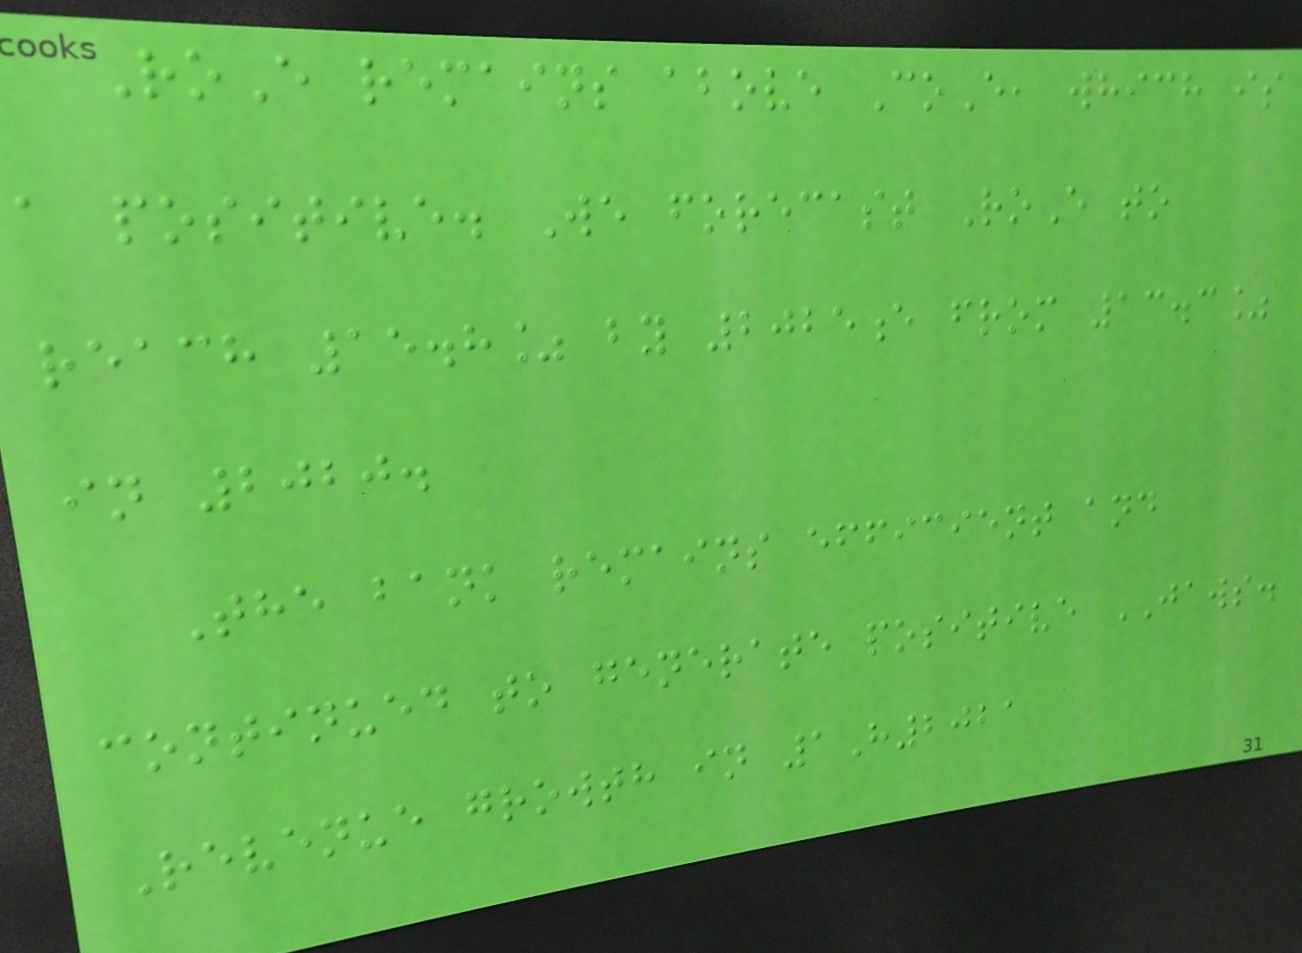RoE remains above CoE, which is
a positive. We forecast RoE to
reach 15.8% by 2025e from 13.3%
in 2020.
The bank remains efficient and
continued to generate positive JAWS.
Revenue growth in 1H2021
